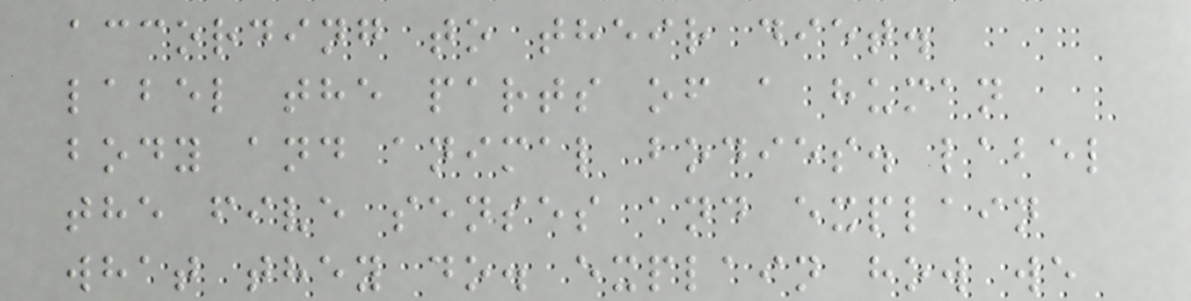according to their diet.
label the parts of a human
body and animal bodies. label
the five senses and explain
what they do. explain how we
